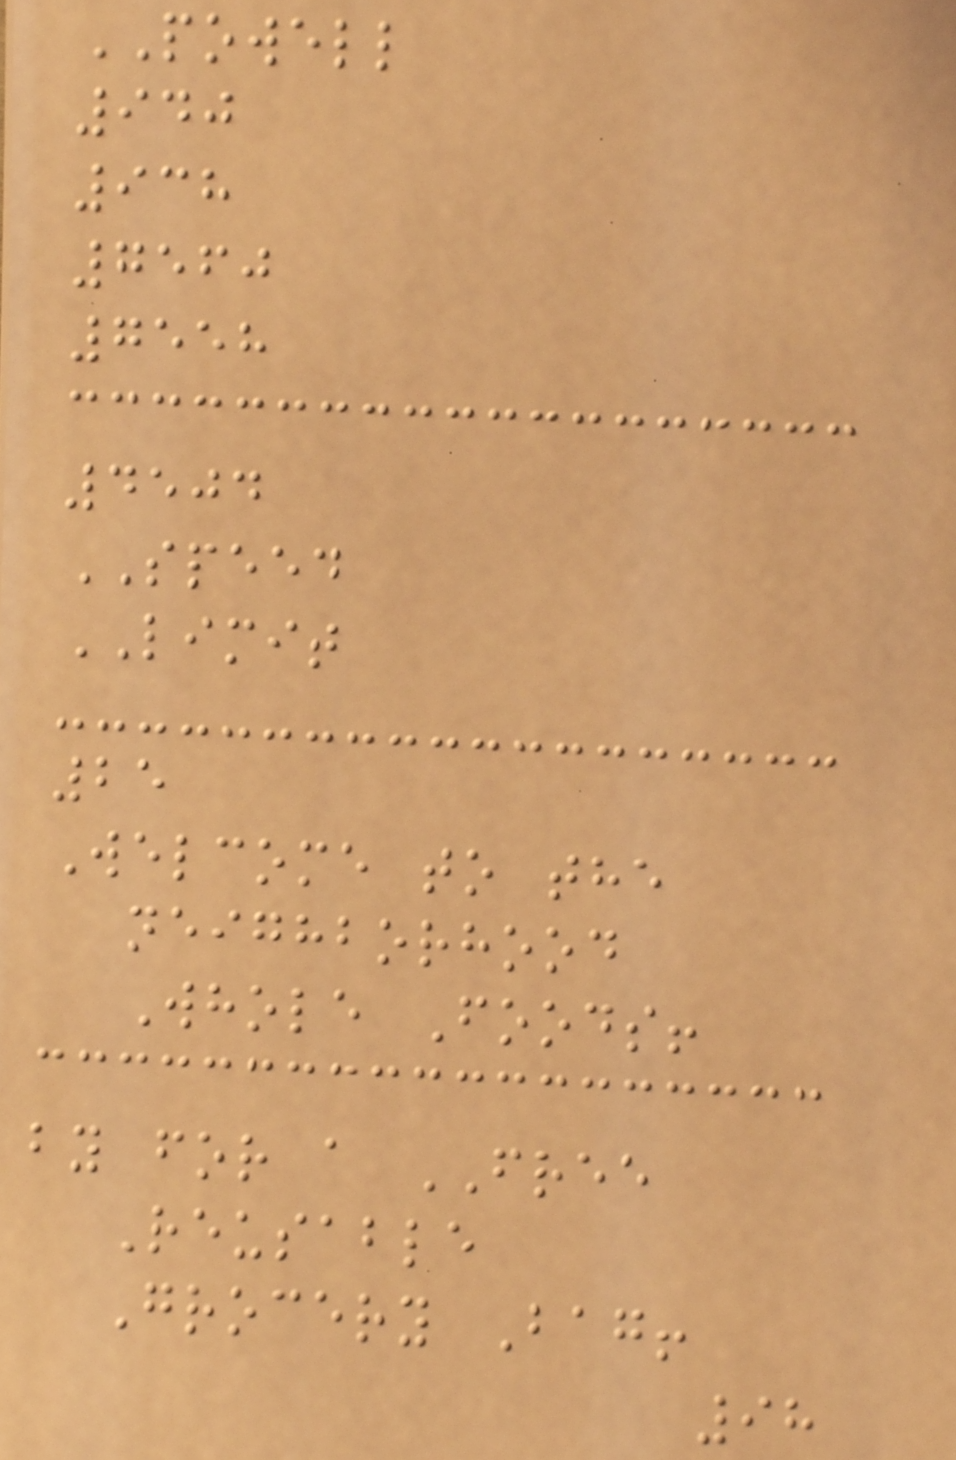POWELL
940
938
7560
7558
4504
SPEED
LIMIT
25
Welcome to the
neighborhood
Whole Foods!
by for a FREE
Reusable
Grocery Bag!
98
